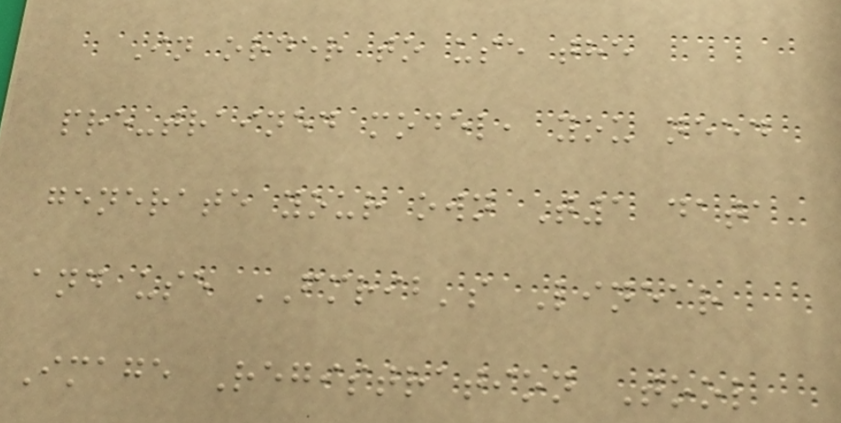In order to use the
pre-trained model, you need
generate your own T1 data
and use FMRIB's Linear
Image Registration Tool
